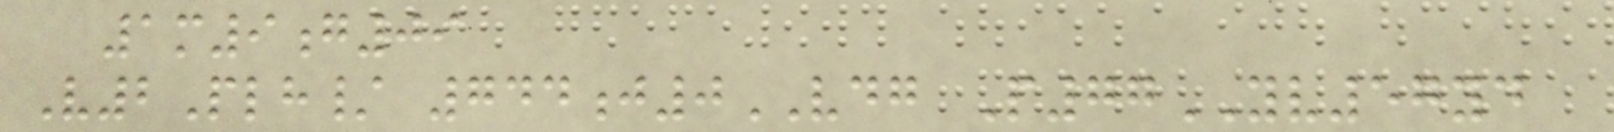1m9g09
V2Plh/ 744j0VDG P77YV57yd
